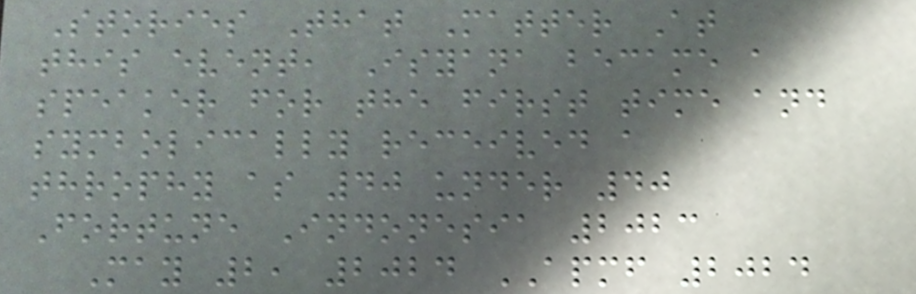Stories That Matter At
this event, Isyana became a
speaker for the first time and
symbolically received a
throphy as 40 under 40
Fortune Indonesia 2023
May 2, 2024 APMF 2024
